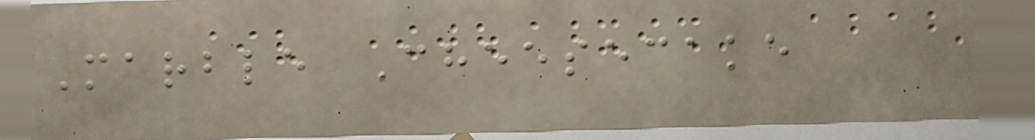Marble Cheesecake
